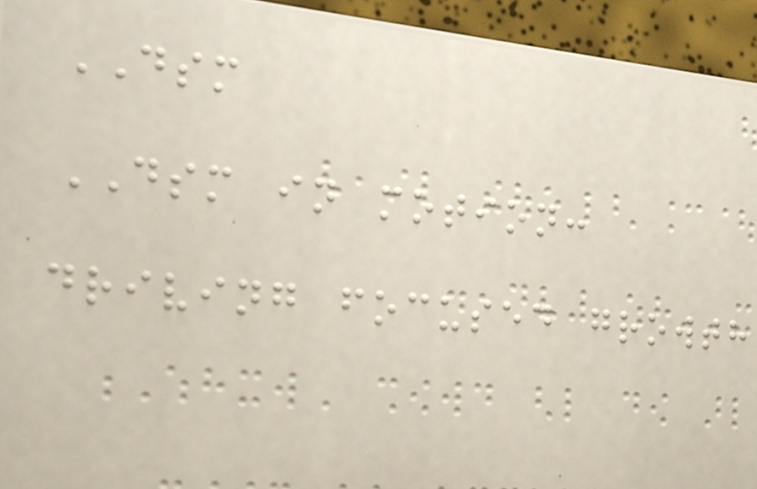DSM
DSM in motion:
driving focused growth
